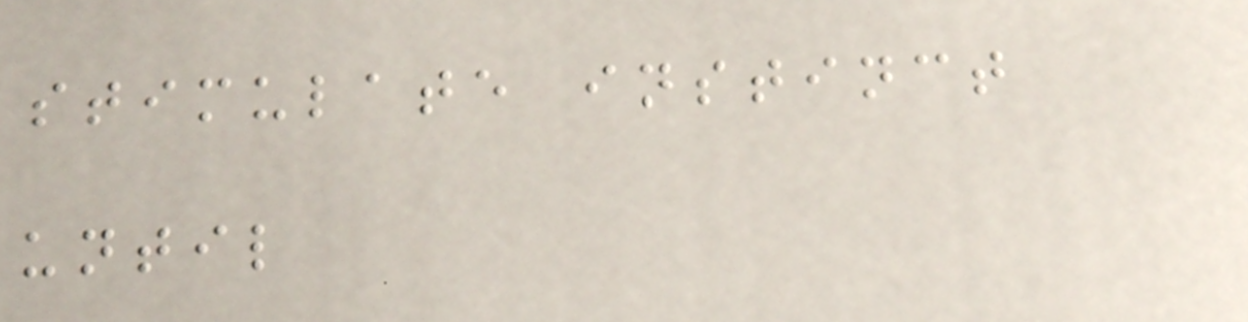stimulate instinct
until
